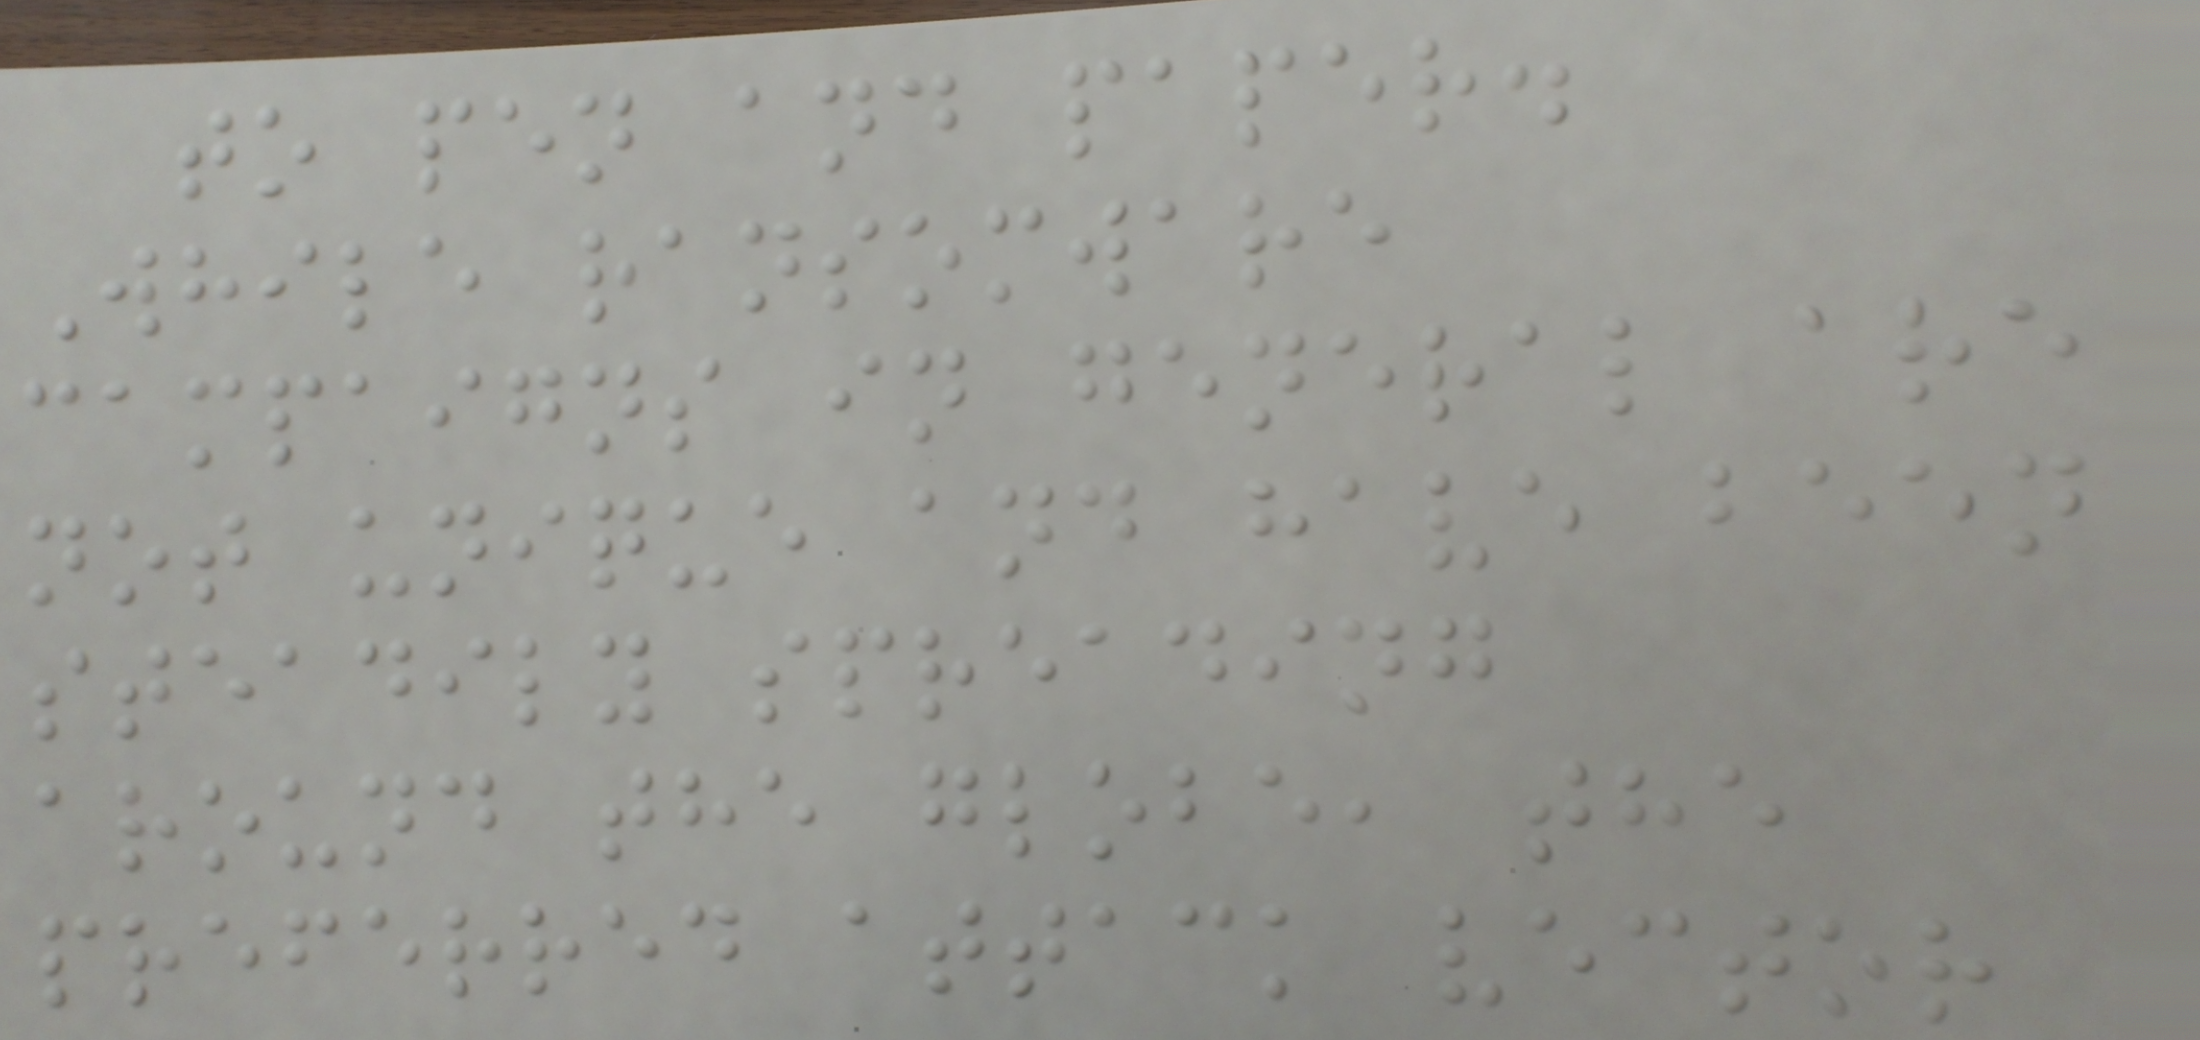to pen and paper.
While ransomware
campaigns in general are
not unique and have been
steadily spreading
around the globe, the
preferred attack vector
